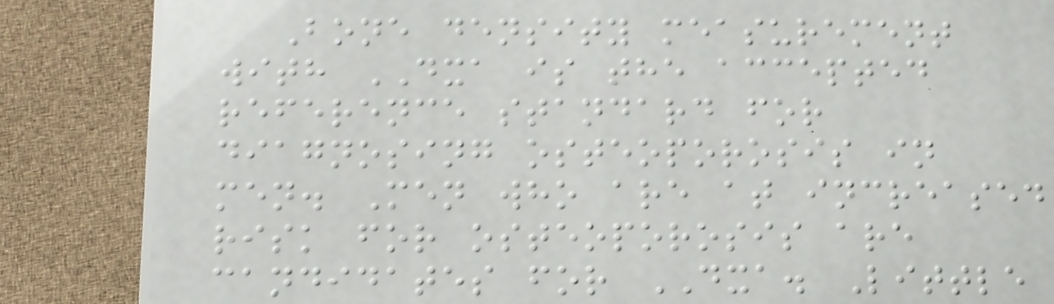Bone density measurement
with DXA is the accepted
reference standard for
diagnosing osteoporosis in
men. Men who are at increased
risk for osteoporosis are
candidates for DXA. Little
